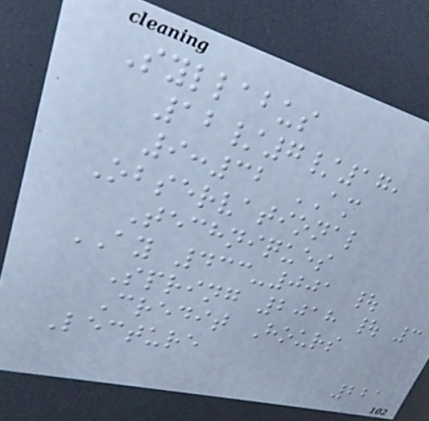Syllabus
12/7/17,
9:32 AM
Observational
Techniques
AY 433-001 |
Spring 2018 | 3
Credit Hours
Lecture
221
